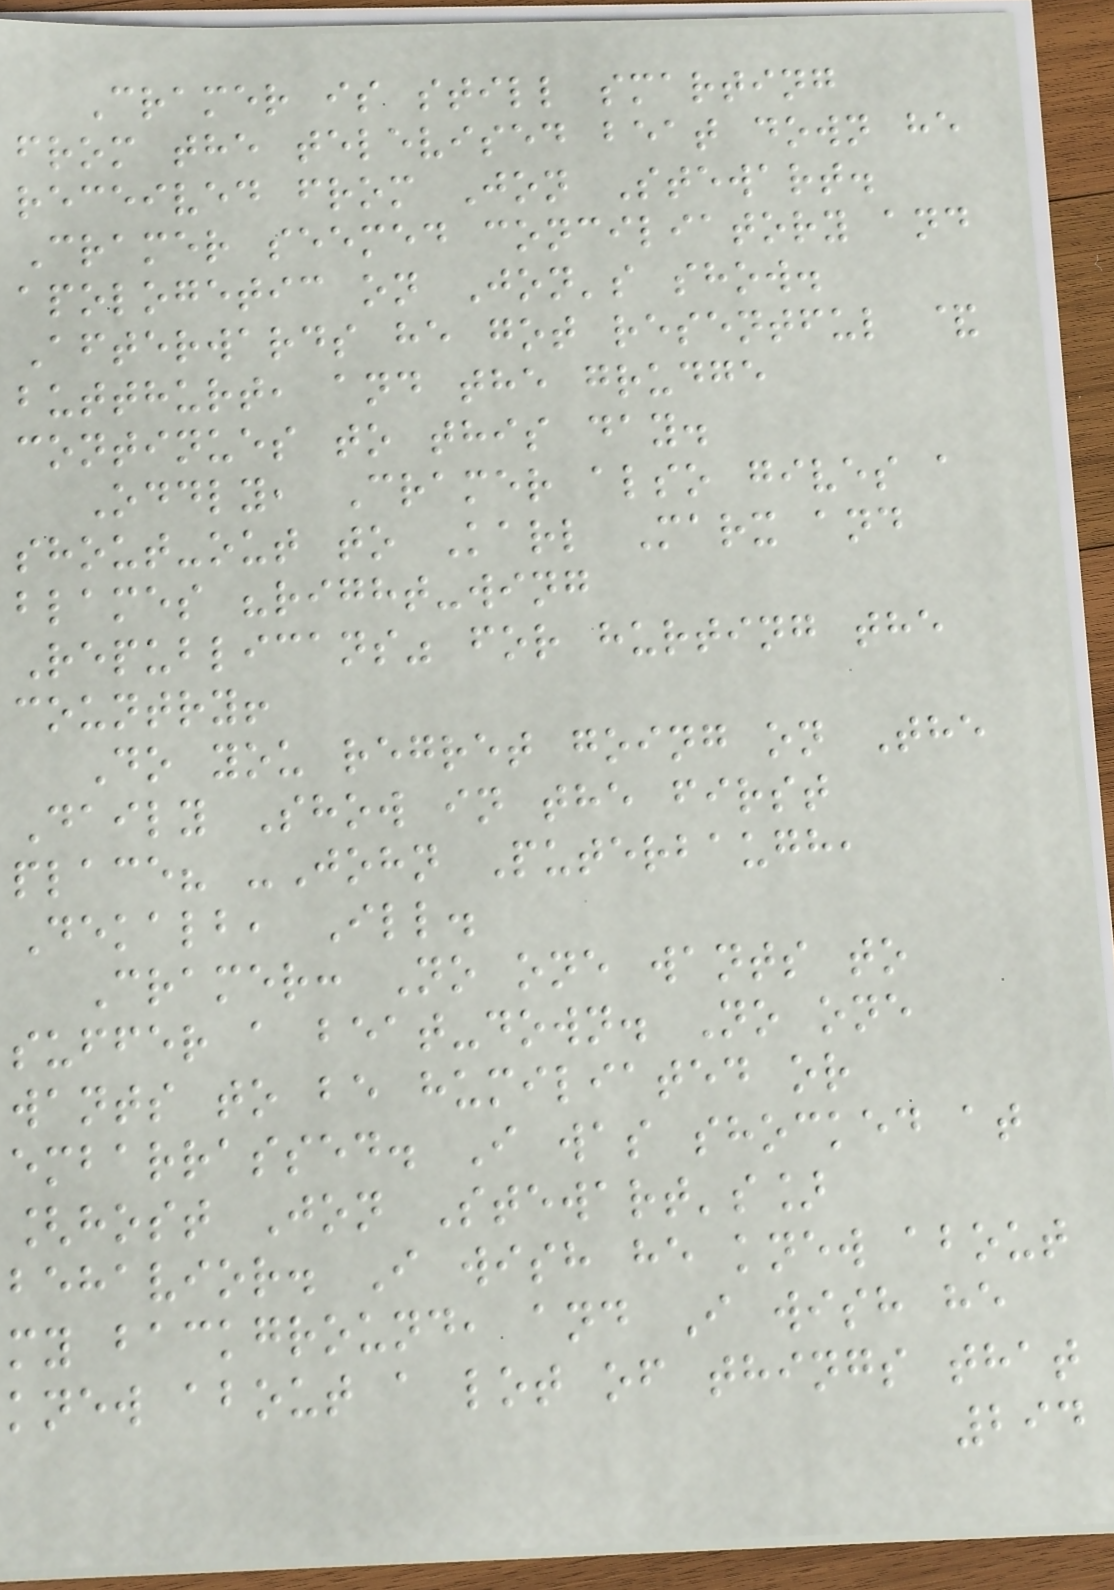Cramer is still smarting
from the televised beat down he
received from Jon Stewart.
Cramer seemed conciliatory and
apologetic on Jon's show.
Afterwards he got resentful &
butthurt, and the grudge
continues to this day.
Oddly, Cramer also gives a
shout-out to Karl Marx and
blames "right-wing
Republicans" for hurting the
country!
Do you regret going on The
Daily Show in the first
place? -John Puterbaugh,
Dekalb, Ill.
Cramer: No one wants to
suffer a beat-down. No one
wants to be humiliated or
embarrassed. I was shocked at
[host Jon Stewart's]
behavior. I wish he knew about
my background, and I wish he
knew about a lot of things that
294
